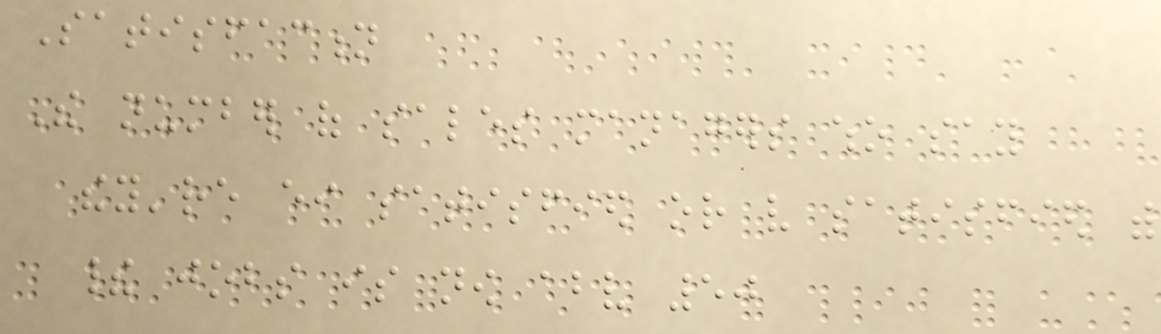Satisfaction
The number of sales managers who say
they're either satisfied or very satisfied with
their jobs is now above 50
